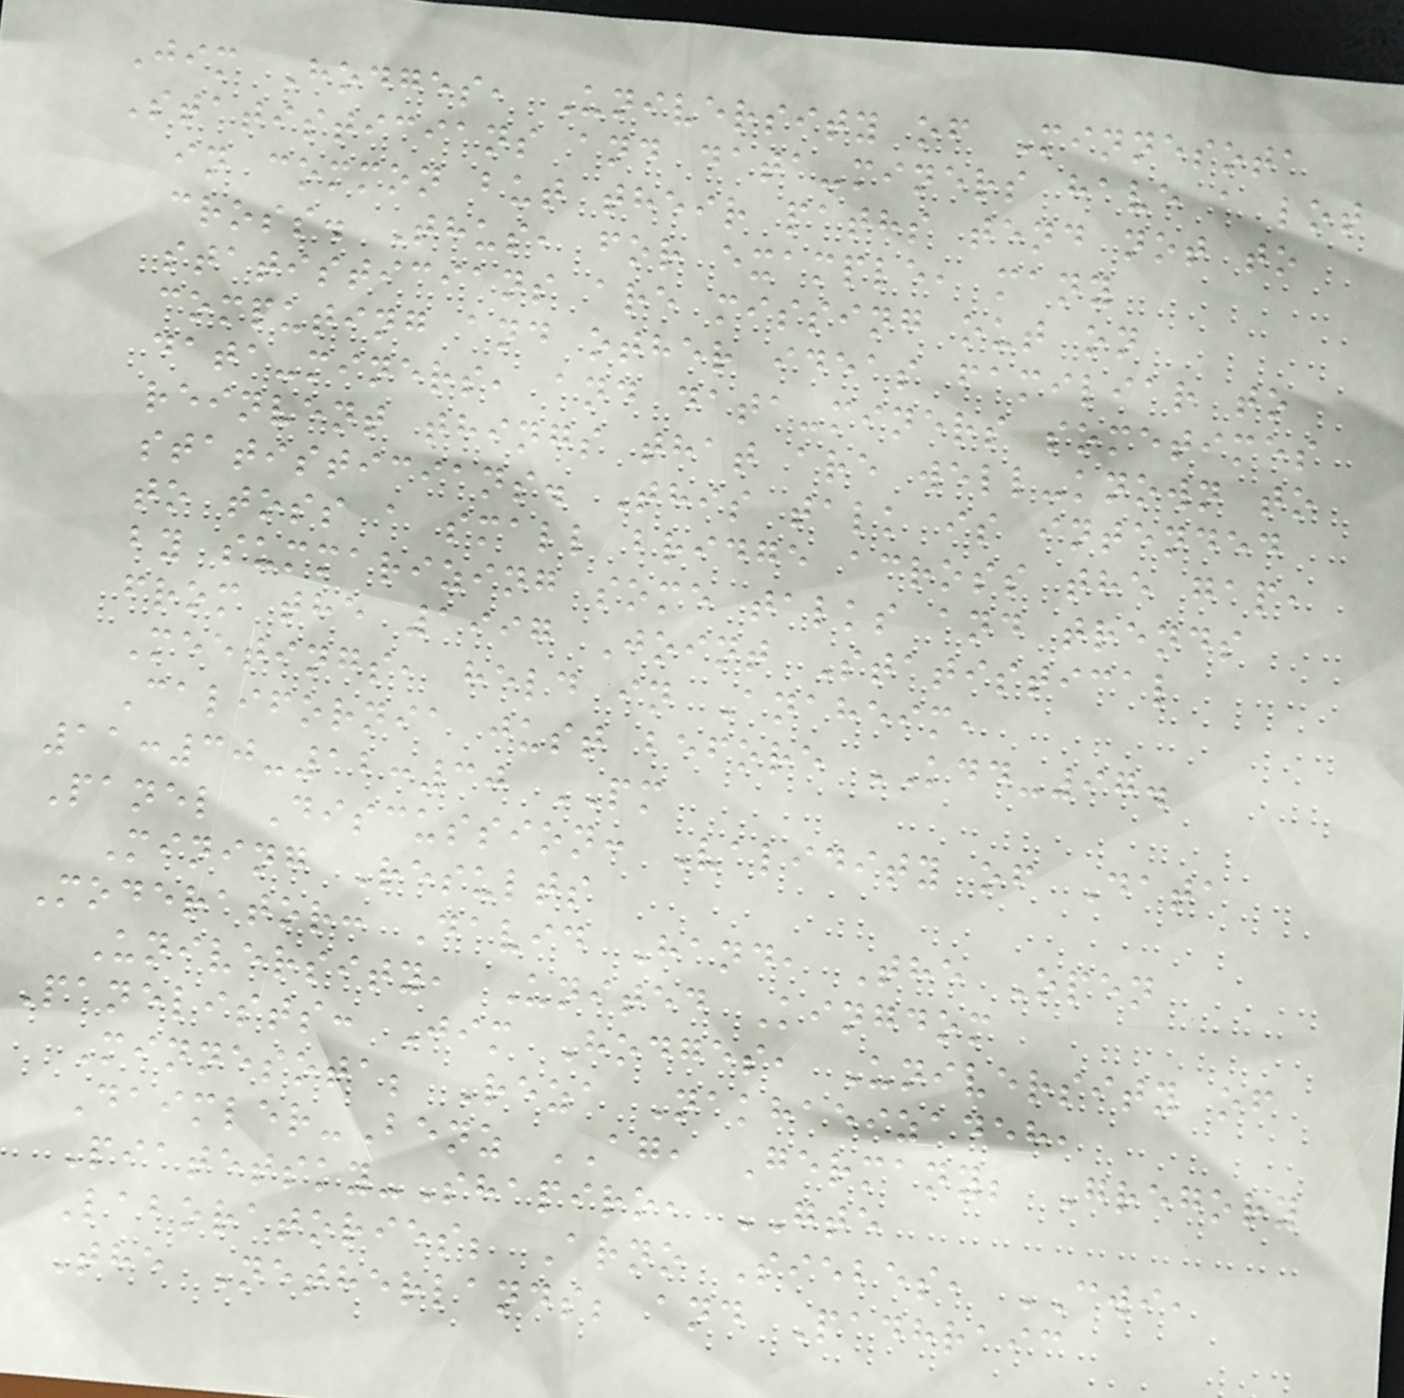Jim Hodges, University of Minnesota
Statisticians and data-miners have a lot
in common but their paths tend not to
cross. Thus, for example, many
statisticians are missing out on
computing and other ideas familiar to
data-miners, and data-miners sometimes
reinvent things that are well-known to
statisticians. This talk is intended
to toss a small bridge across the gap,
by summarizing some talks and trends
from the 1997 Joint Statistical
Meetings, held in Anaheim,
California just before KDD-97.
11:30-12:30 PM
Panel Discussion: Validity of Data
Mining Results
Moderator: David Hand, The Open
University, United Kingdom
Panelists: Jim Hodges, University of
Minnesota; Reza Nakhaeizadeh,
Daimler-Benz AG, Germany; Gregory
Piatetsky-Shapiro, GTE
Laboratories; Arno Siebes, CWI,
The Netherlands; and Padhraic
